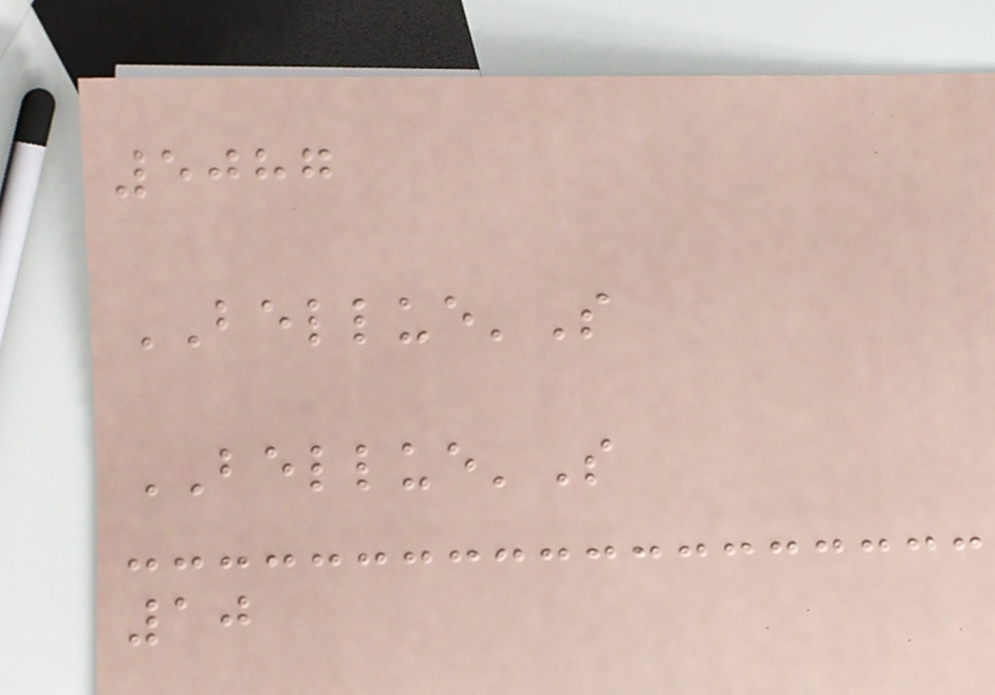5087
BELLUE'S
BELLUE'S
10
